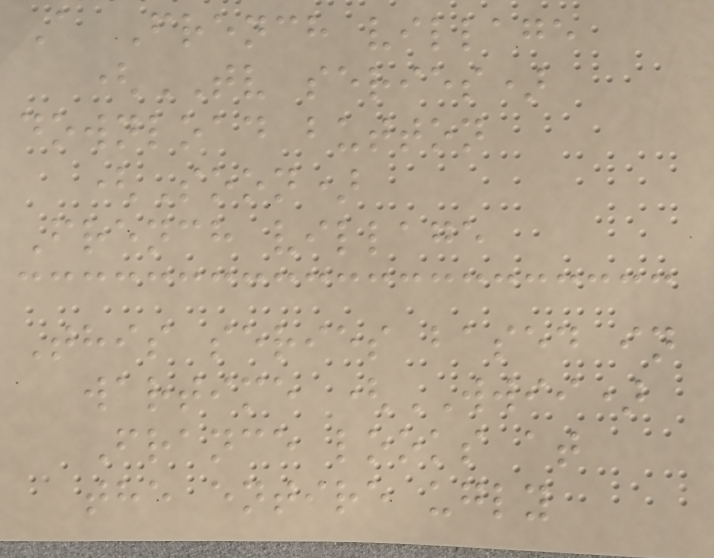A French village
(TV series)
download button
(Soon)
French village
This series based in
wartime (WWII)
France looks at
the entire ugly
